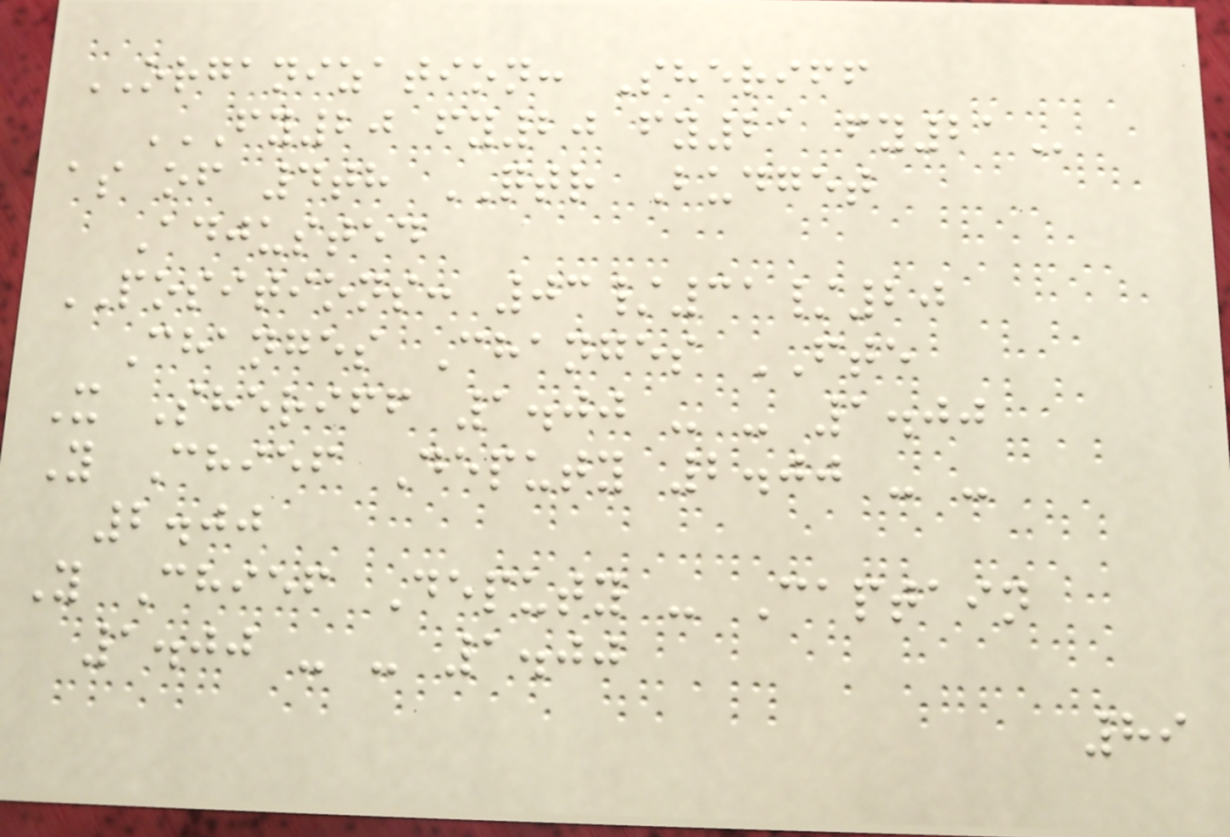ORGANIZATION: Sheriff
FY20 FY20 FY21 FY21
as of 4th QTR Budget
Adjusted
POSITIONS: 03/31/20
Changes Changes FTE
X Sheriff 1.00 - - 1.00
Y Chief Deputy 2.00 - -
2.00
Y Chief Deputy - Captain
1.00 - - 1.00
89
